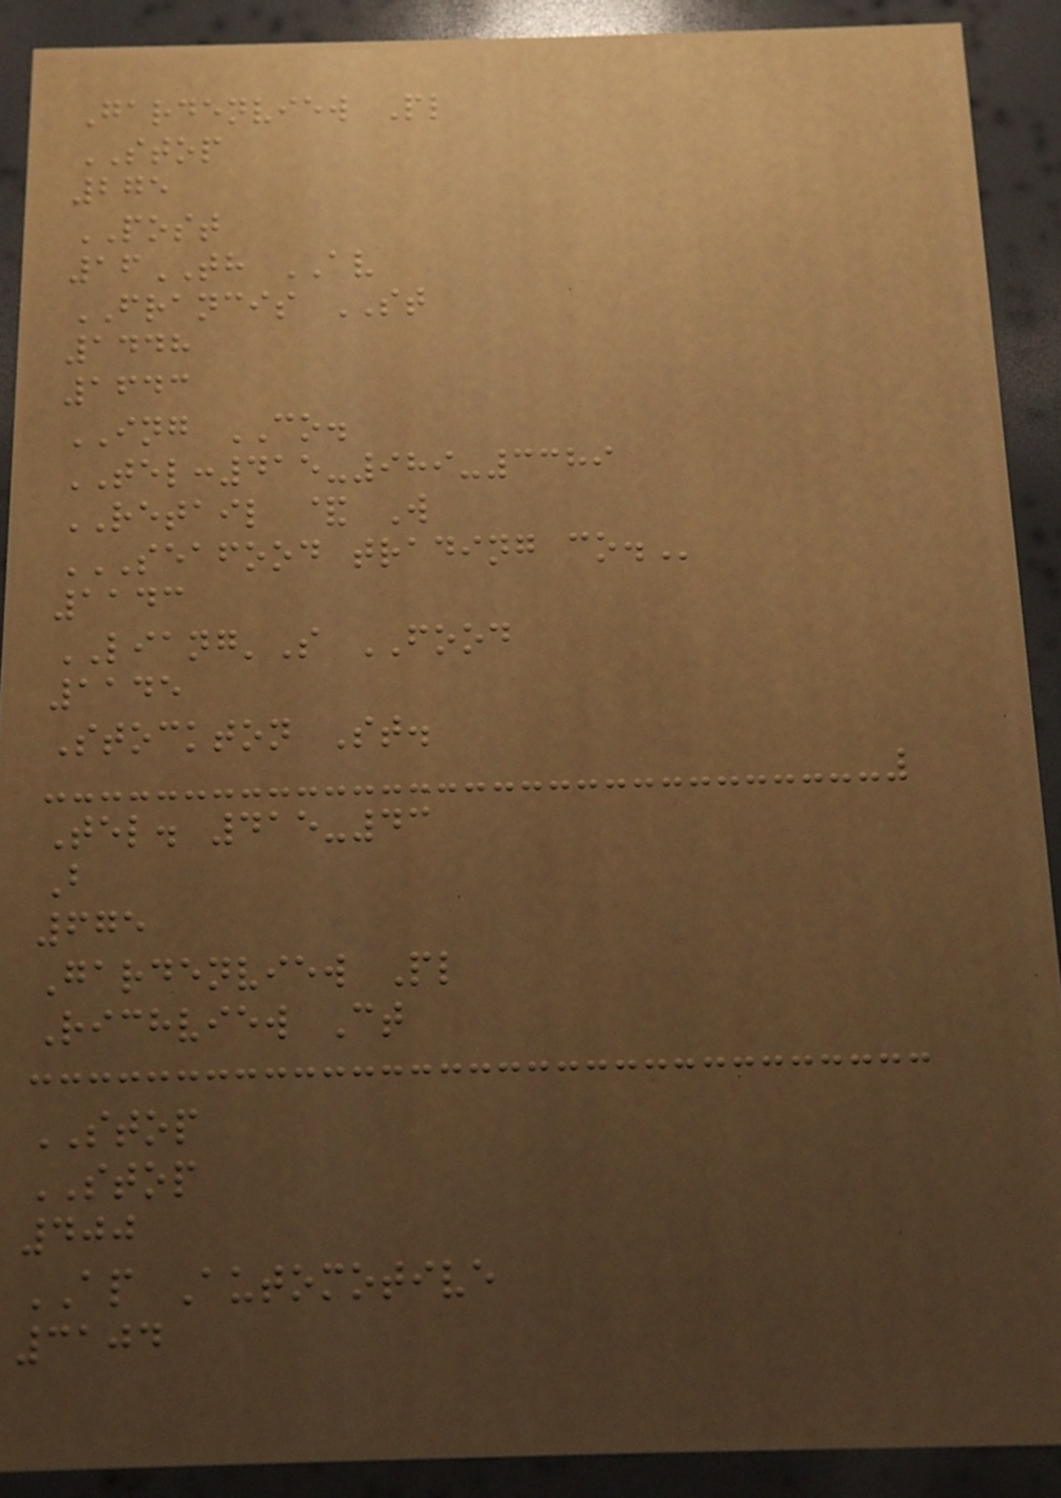Gardenview Pl
STOP
275
POST
16TH AV
FRANCIS ST
1448
1643
ING CO.
TEL:415-989-3389
RETAIL & W
SEAFOOD TRADING CO.
1143
LIANG'S FOOD
1145
Stockton St.
Tel. 415-43
B
675
Gardenview Pl
Richview Ct
STOP
STOP
400
AP Automotive
3104
